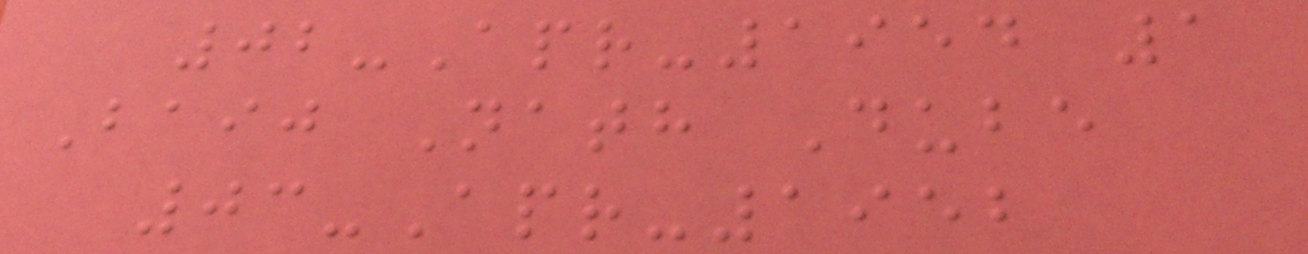02-Apr-1954 1
Baij Nath Dube
03-Apr-1952
